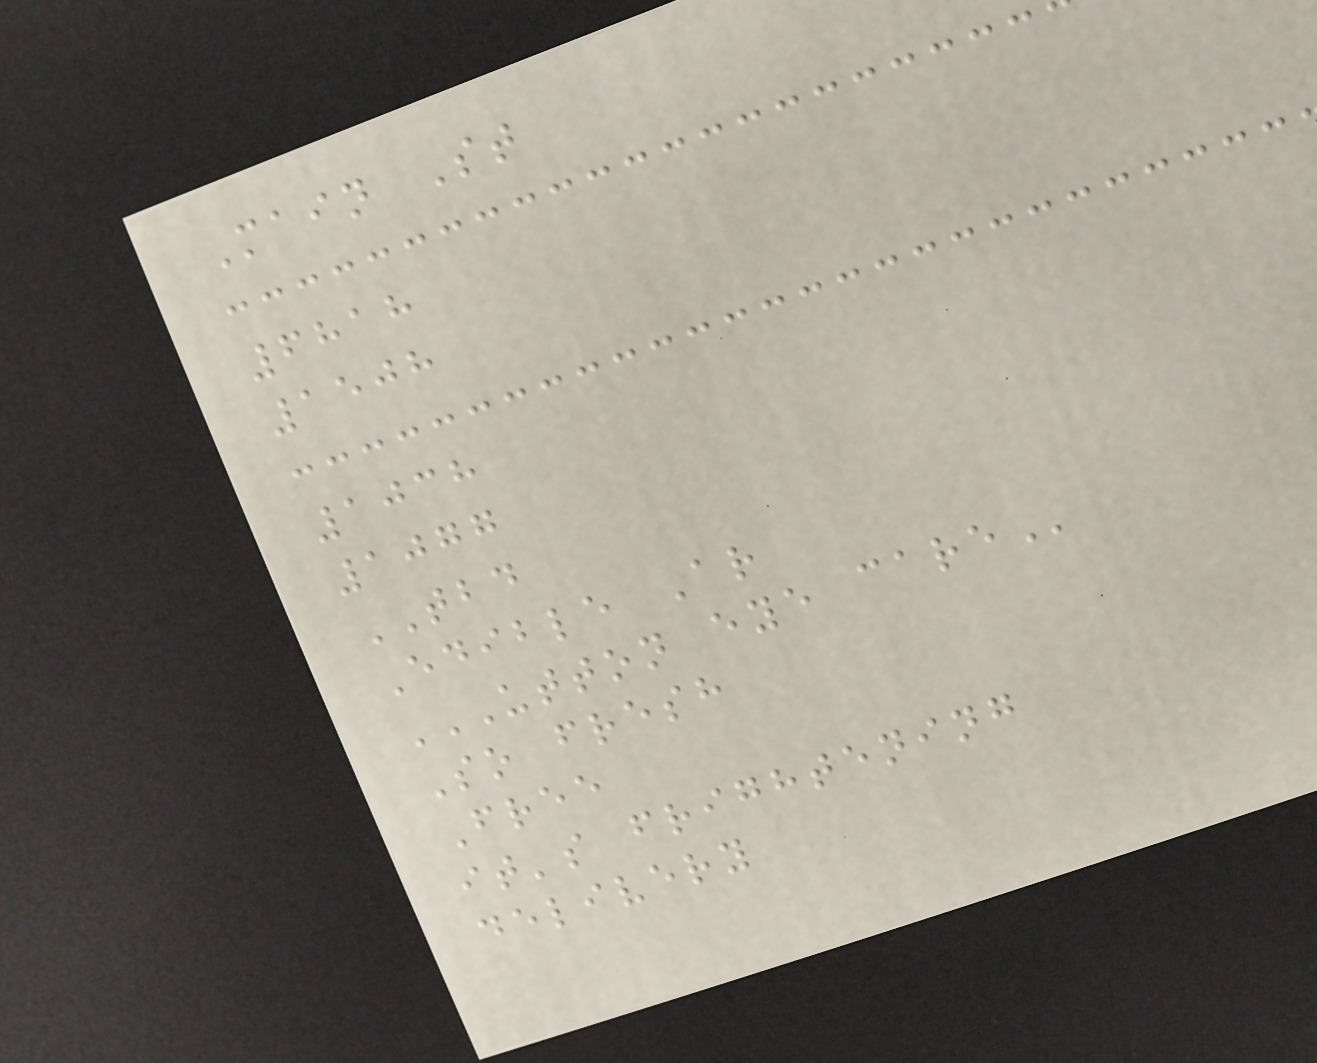Main St
6818
1508
1038
1077
TBD
Edible Ar
UTTON EYE CARE
So fresh
Free
it's frightening
delivery
